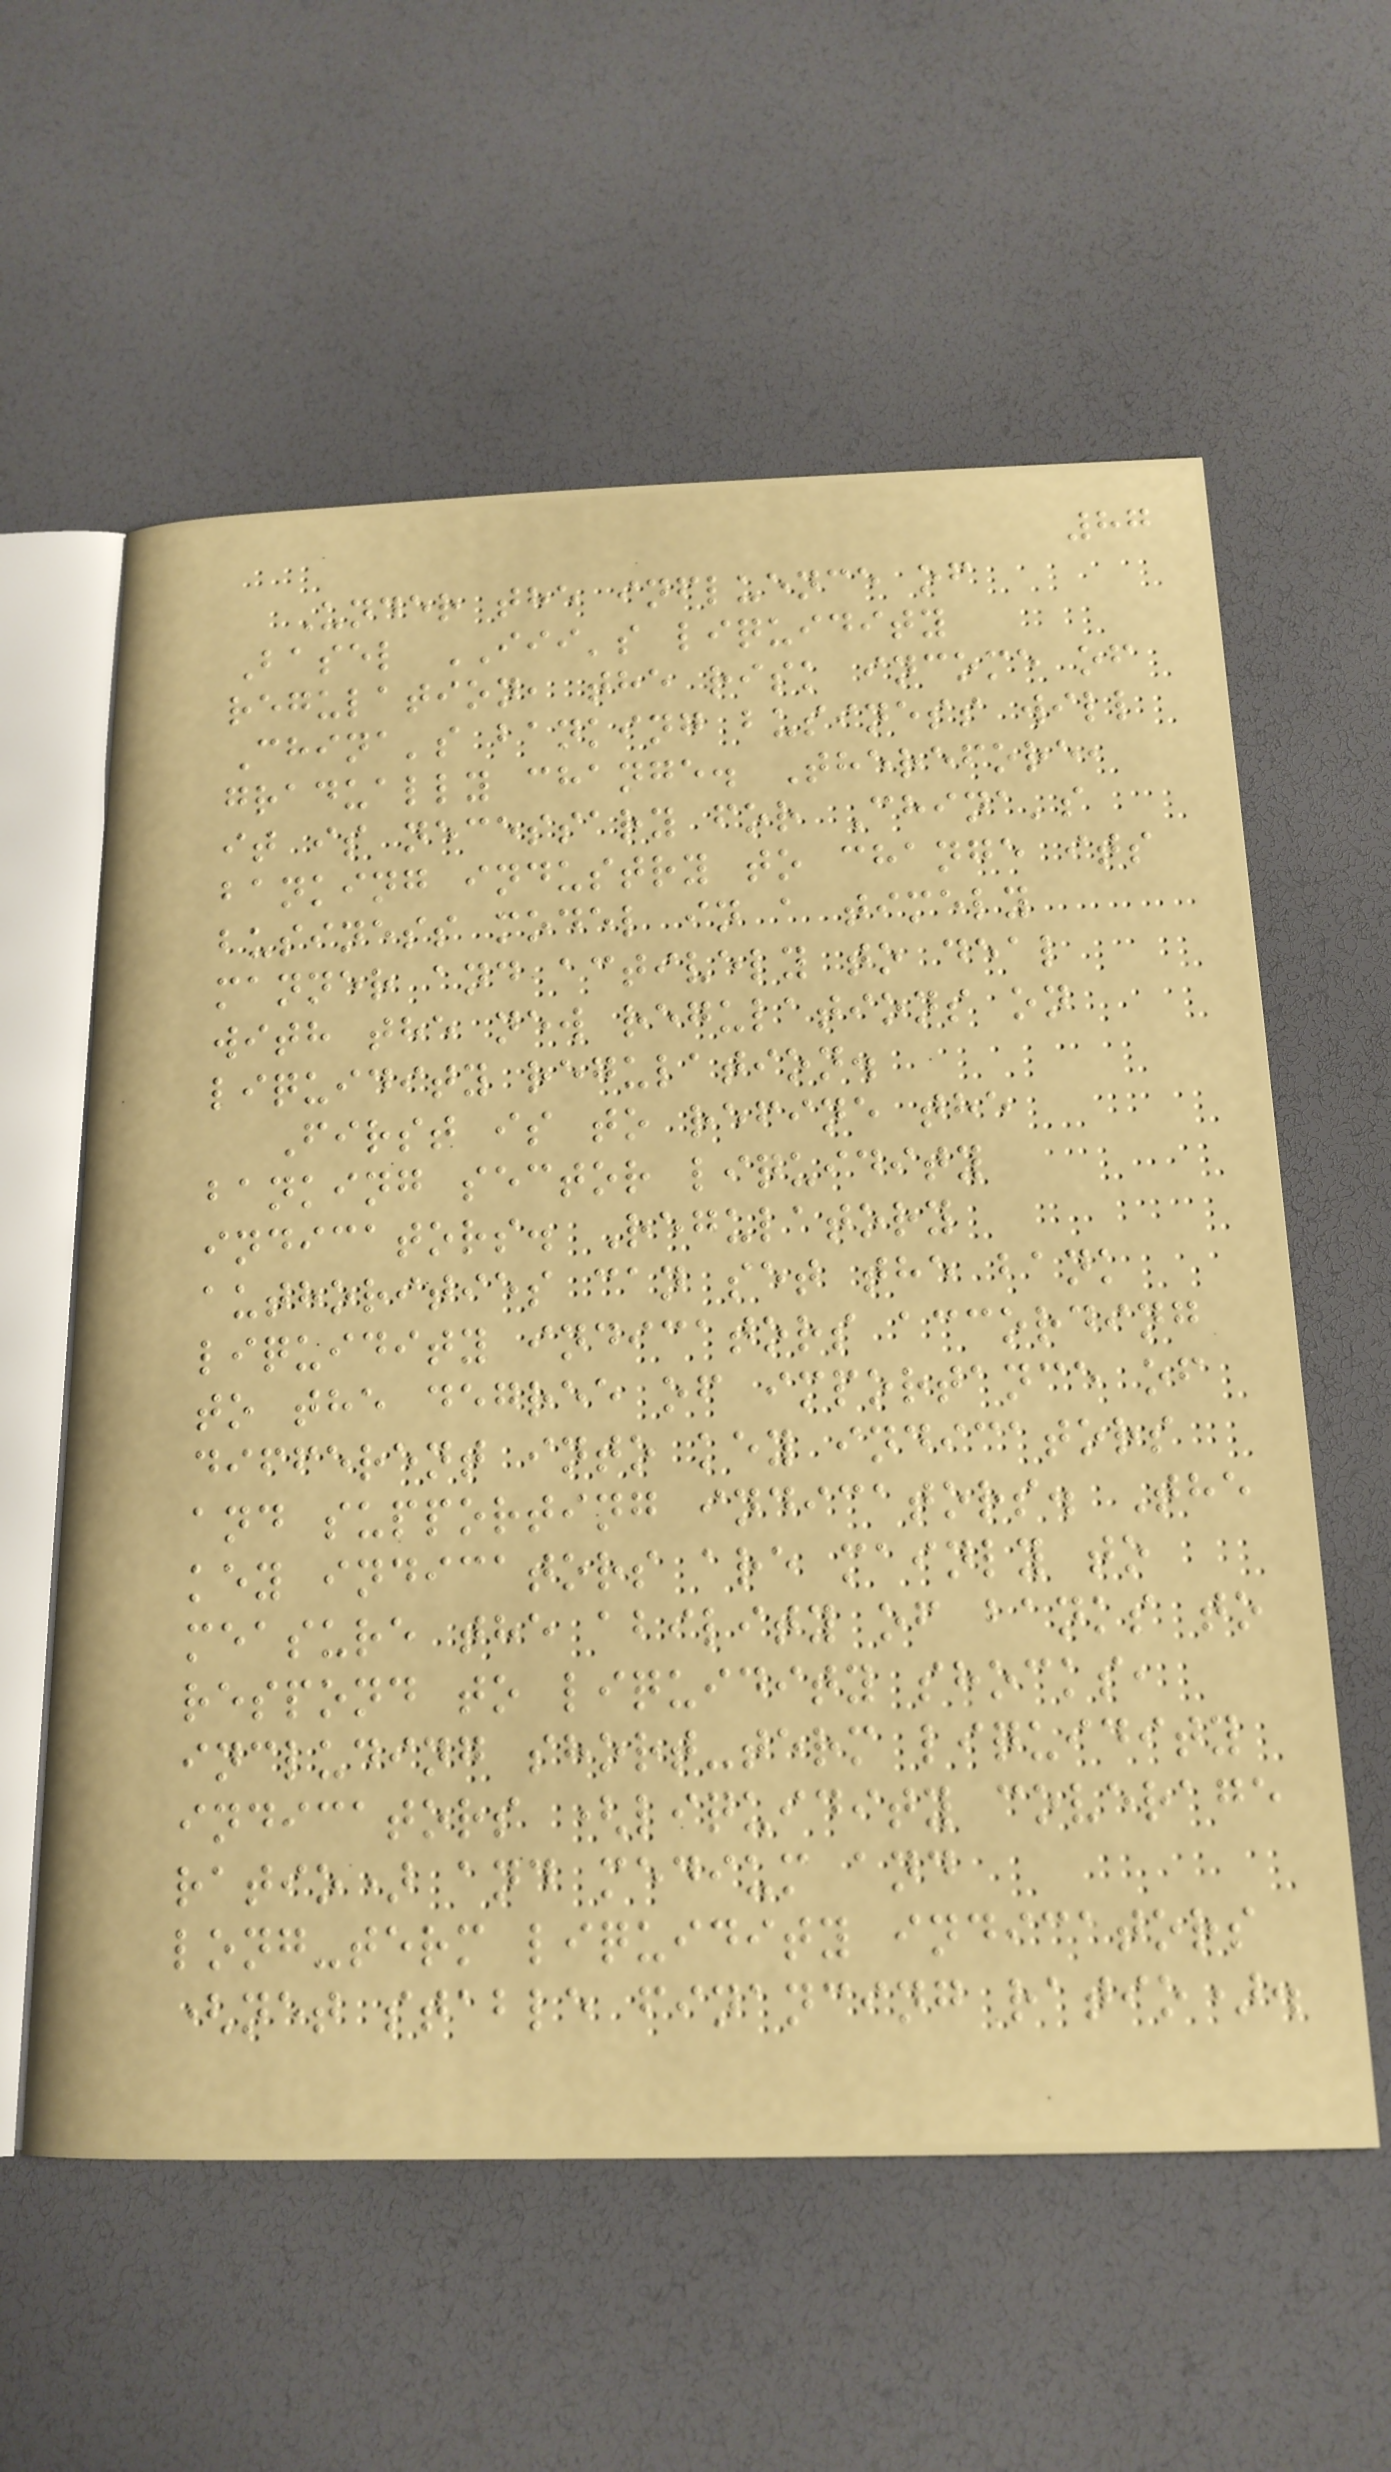87
Under the influence of
Basel III's liquidity
regulation, the risk income of
China's banking business will
gradually change. Therefore,
it is necessary for China's
banking industry to change its
business model in a timely
manner and actively to deal
with the new regulations on
liquidity regulation.
First is to refine the
banking sector liquidity
indicators. Regulatory
authorities can set the bank
liquidity indicators according
to the degree of importance of
different into key indicators
and supporting indicators. The
key indicators are mainly to
measure the ability of banks to
respond to liquidity shocks,
including short-term liquidity
indicators (liquidity coverage
ratio) and medium and
long-term liquidity indicators
(net stable financing ratio).
